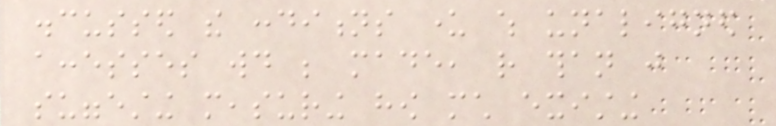discussed the conditions under which unaligned
accesses would be made, rather than just
suggesting measuring how much existing
